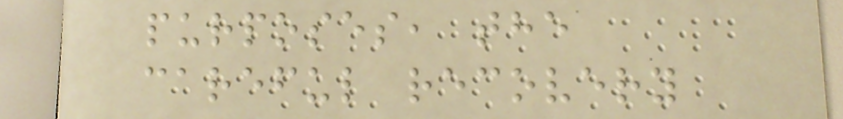purposes, the
careful recovery
